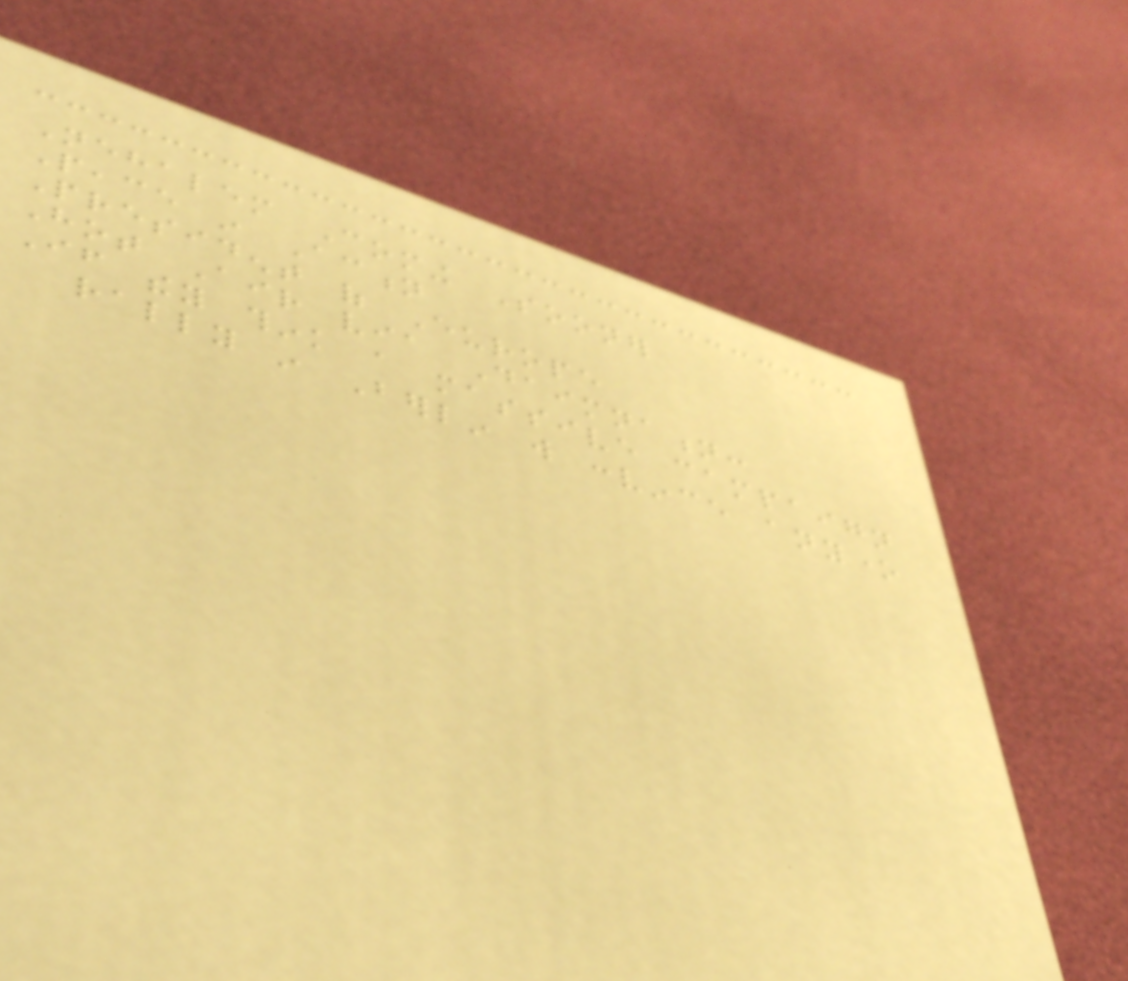Nehalem Coming Sooner
Peace in Action
President of Europe
Hot Air via Daimnation:
If they think a massive campaign
rally in Berlin will convince anyone
